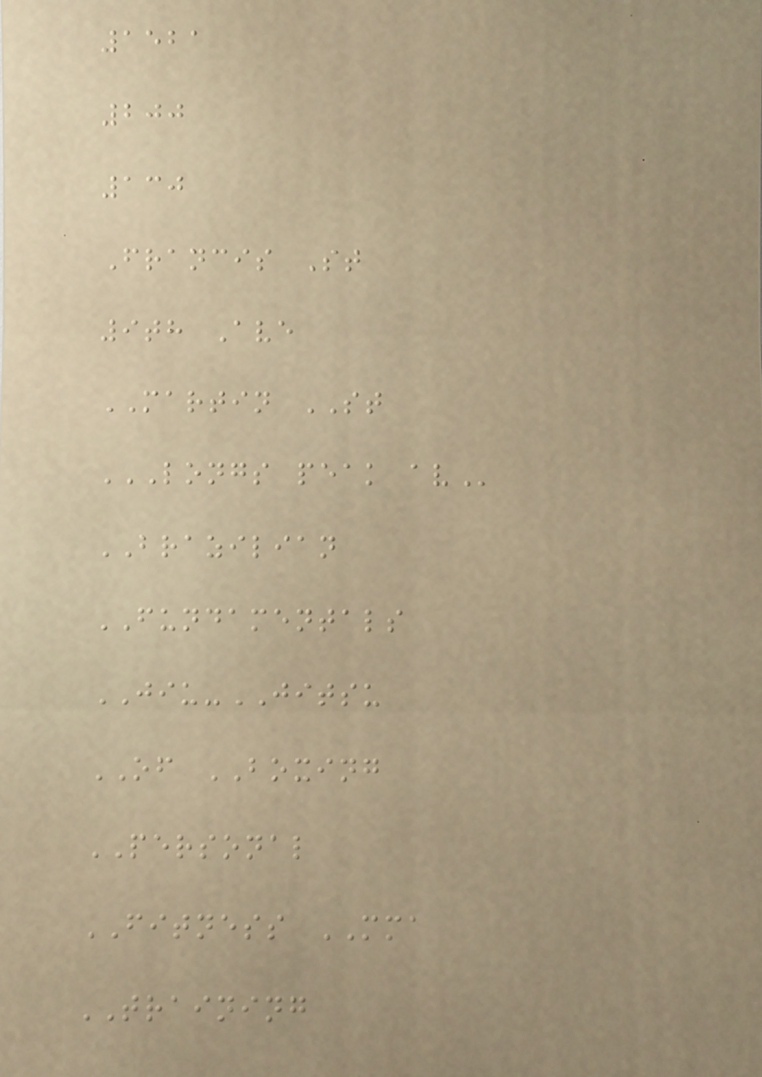1521
200
130
Francis St
9th Ave
MARTIN ST
LONGS PEAK AV
BRAZILIAN
FUNDAMENTALS
JIU-JITSU
OF BOXING
PERSONAL
FITNESS MMA
TRAINING
